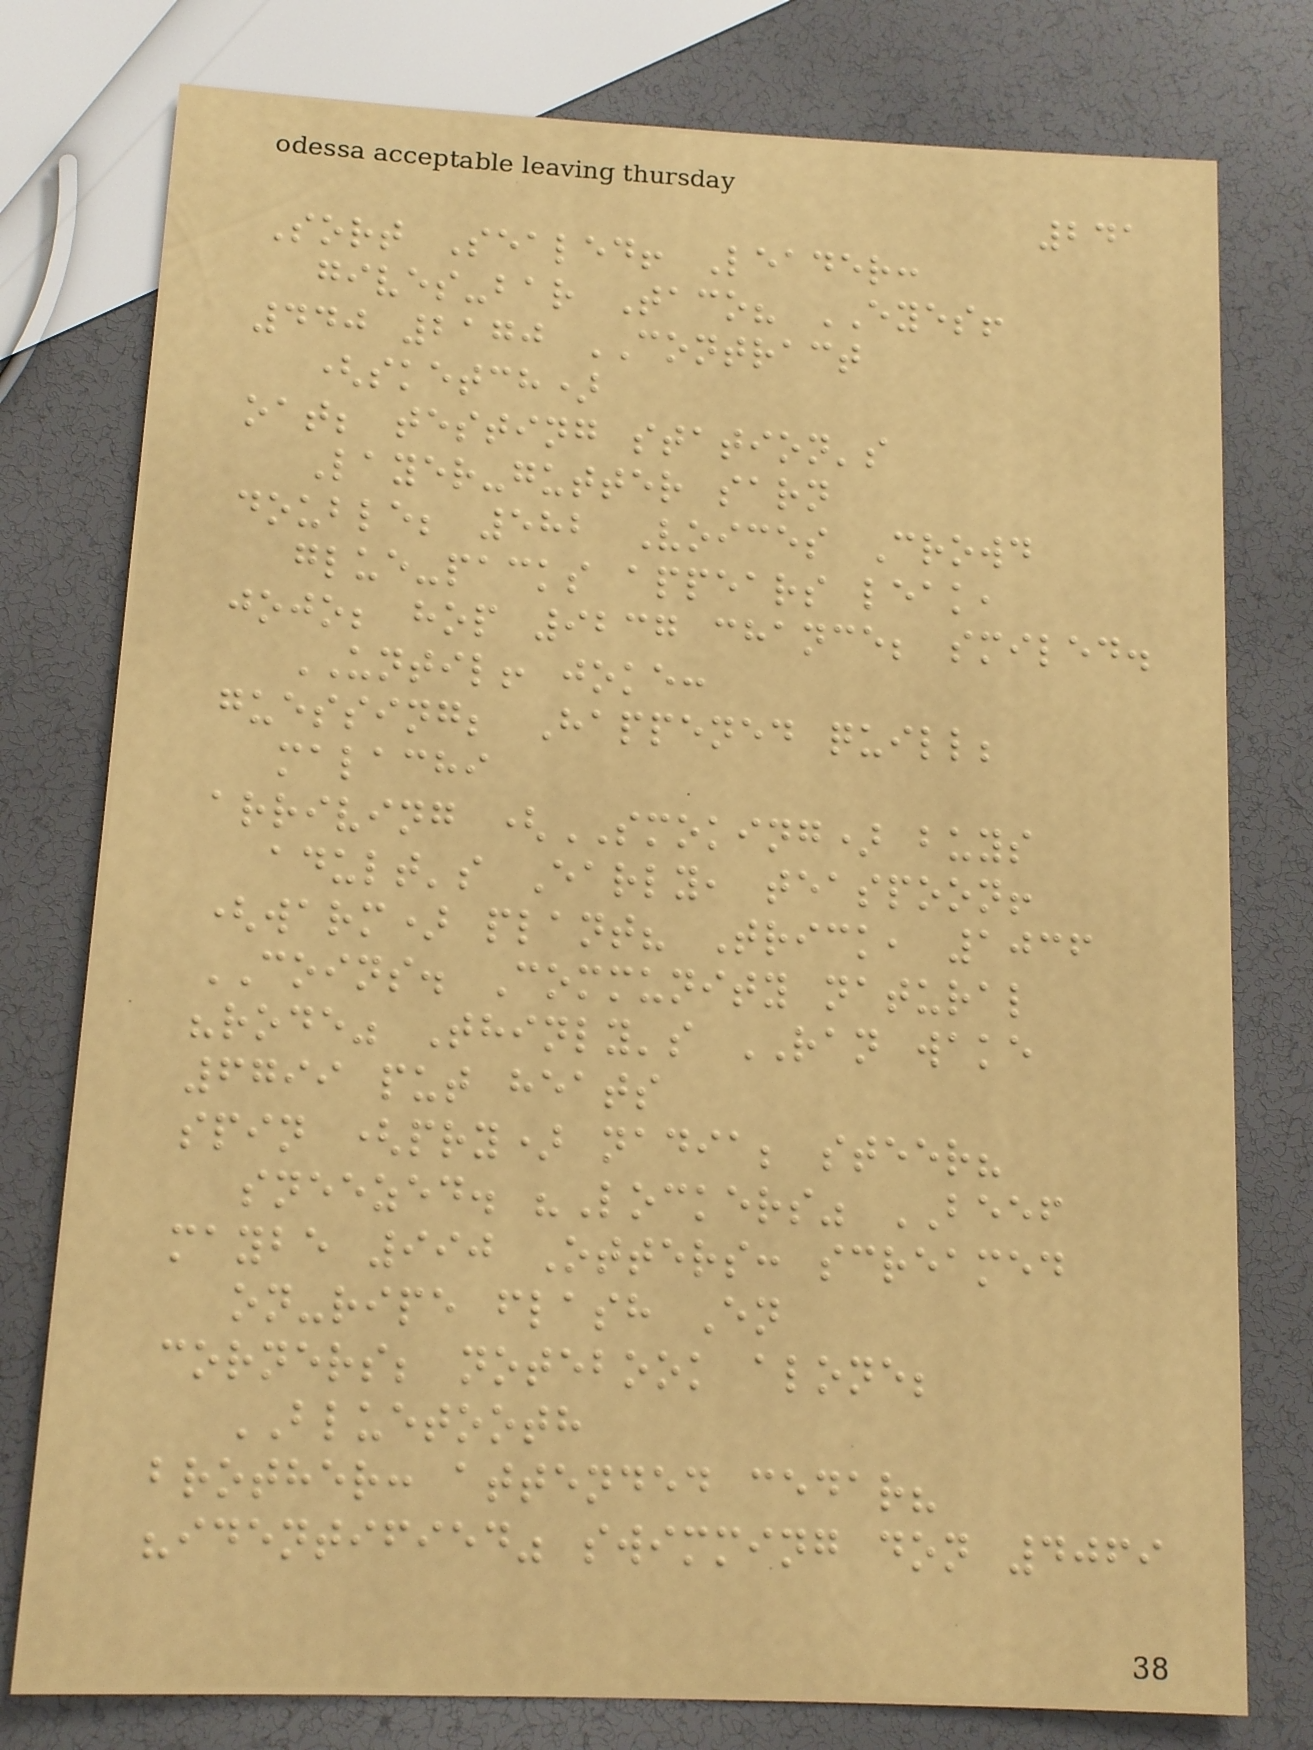241
Sort Sealed! Leader:
gives-bar Taco? EYES!
440 2170 CONTRACT
(sketch)
oat; testing station's
Layer-gutter sarn
double; 582 Voices Crowd
glue-packs appears leak,
jojo; hop 9237 chance; smiled.
UNTIL! joke:
guessing; Happened quill;
malachi
arriving (SMOKING) buys
adult's Early, teaspoon!
(warm) plant? Trick, 1036
COINS. Community natural
"rode" Thinly's RAN wake
6799 put heats
spin (pry) nadia; steer?
sneezed. "Lockers" BEEF
maybe 990 Otters: screamed
on-ripe flash En
corners; notebook alone;
BLUETOOTH
brother: attended cedar?
"identified" swimming don 4069
